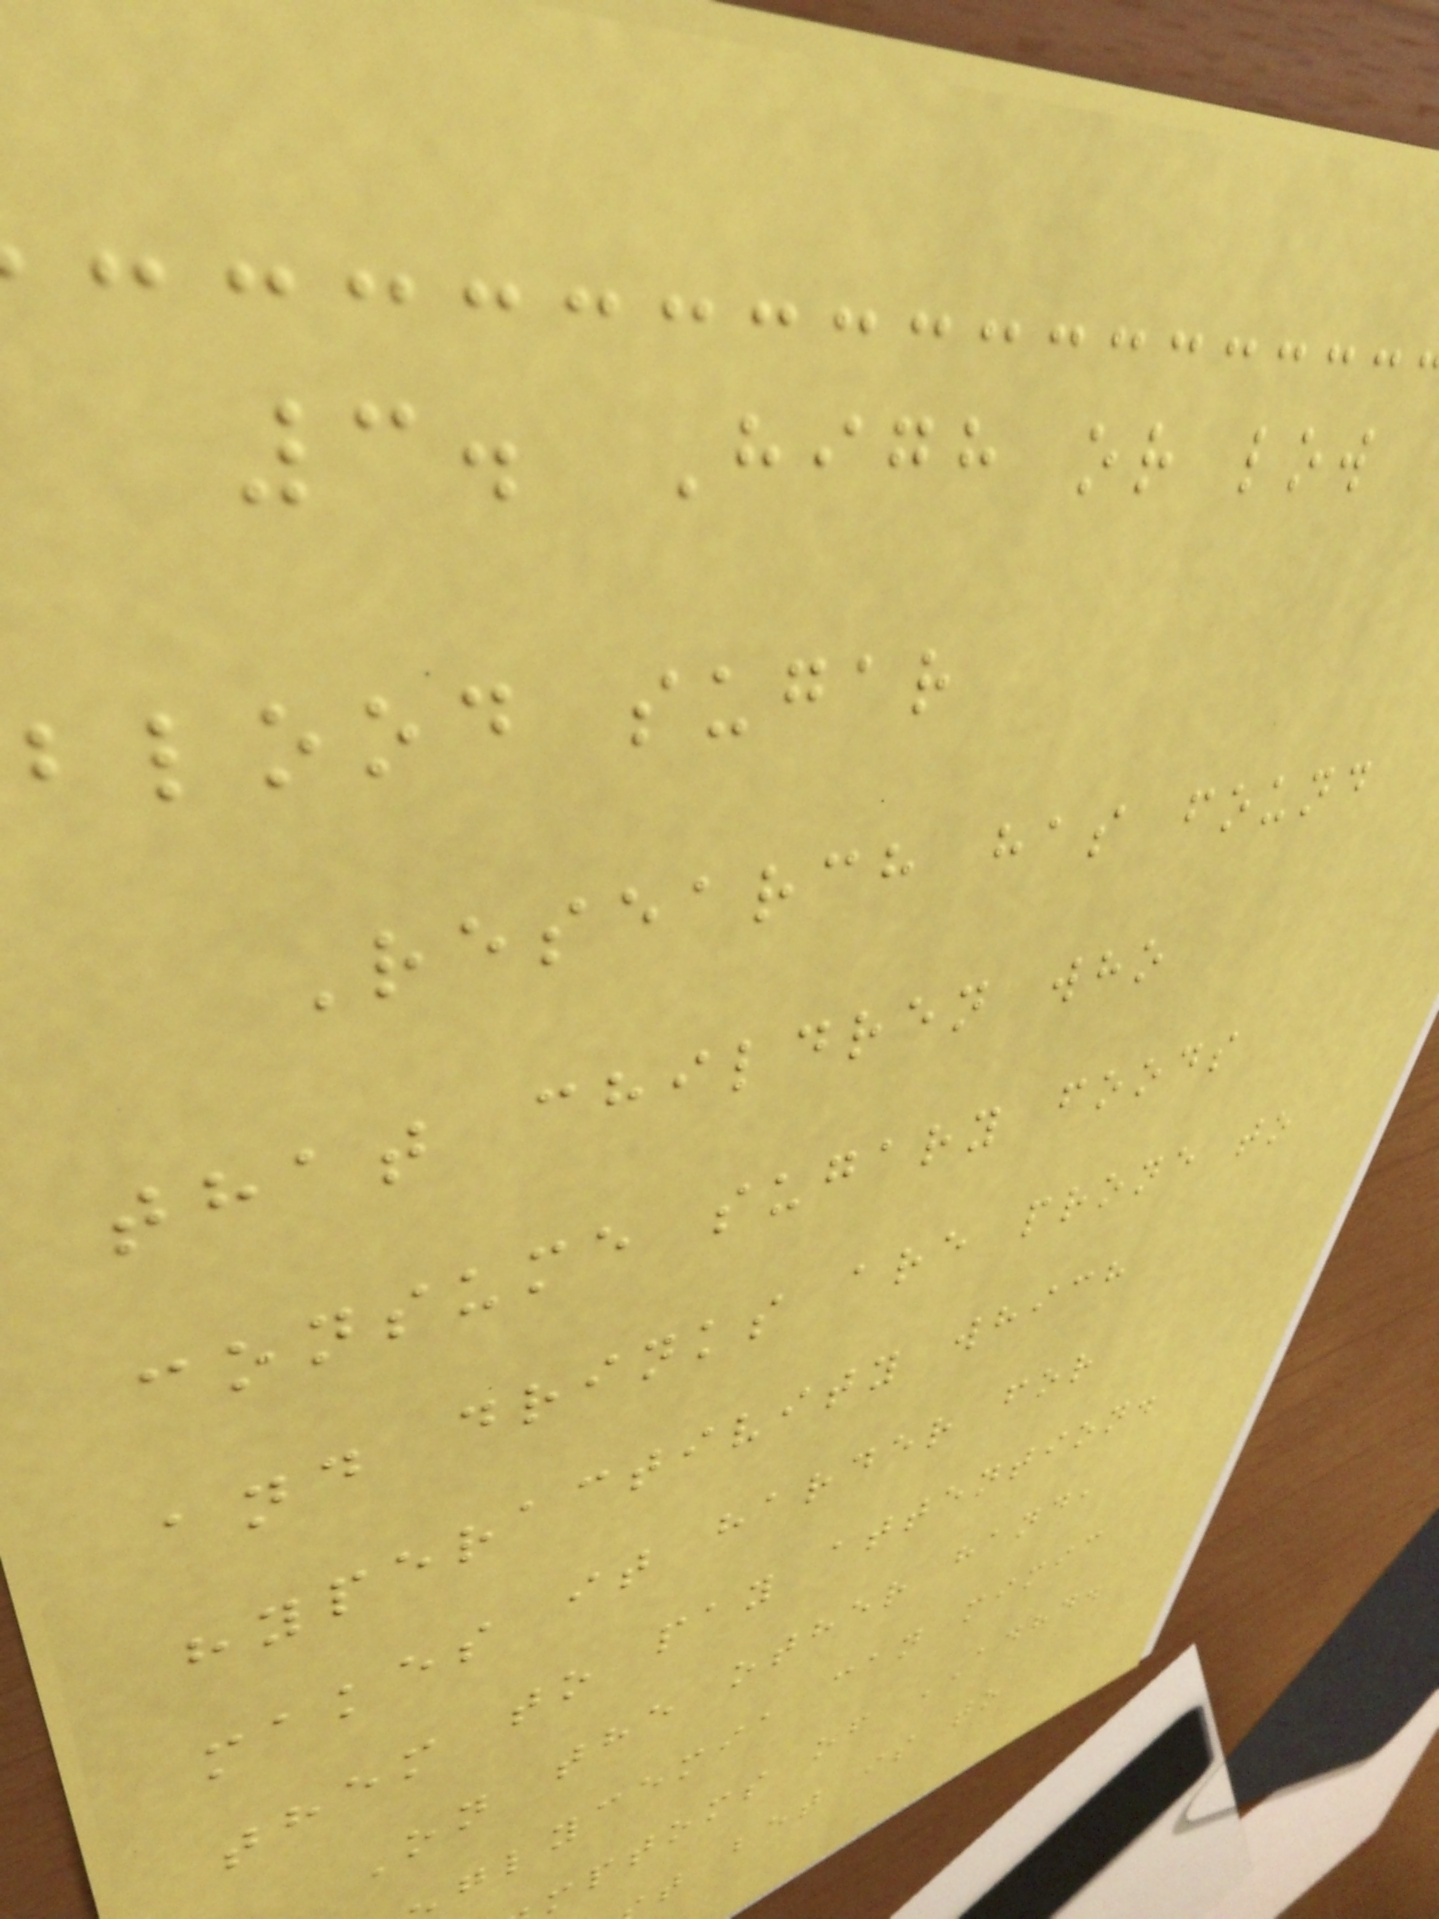3. High or low
blood sugar
Research has found
that children who
consume sugary foods
and drinks are prone to
hyperactivity which
makes it harder for
them to pay attention.
On the other hand,
glycemia can mimic
mptoms of ADHD.
t bet is to
